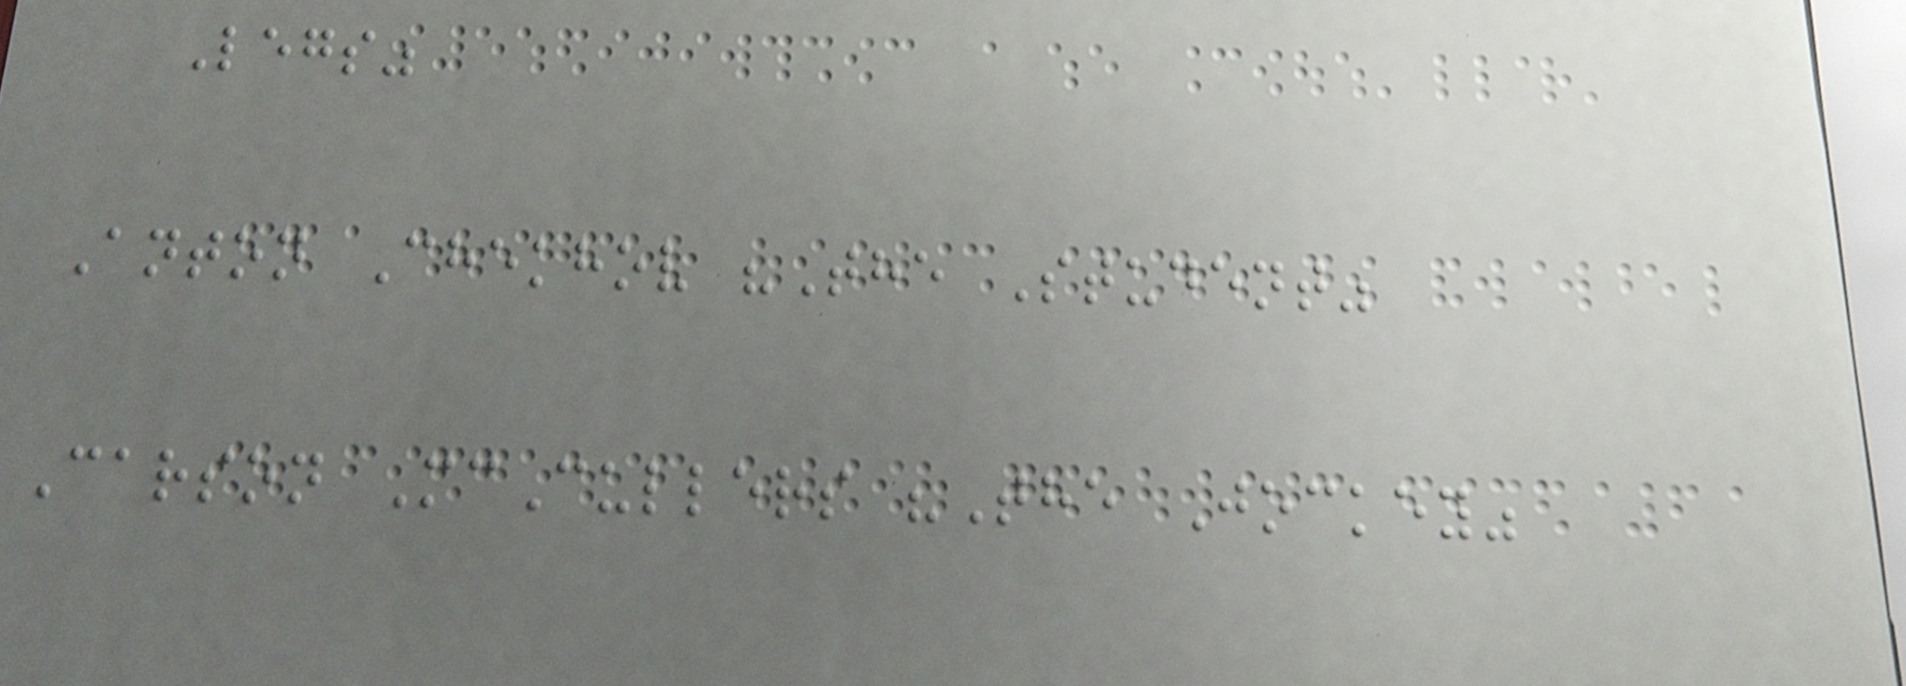Legs"
Anton Chekhov "The Student"
Carson McCullers "The Jockey"
